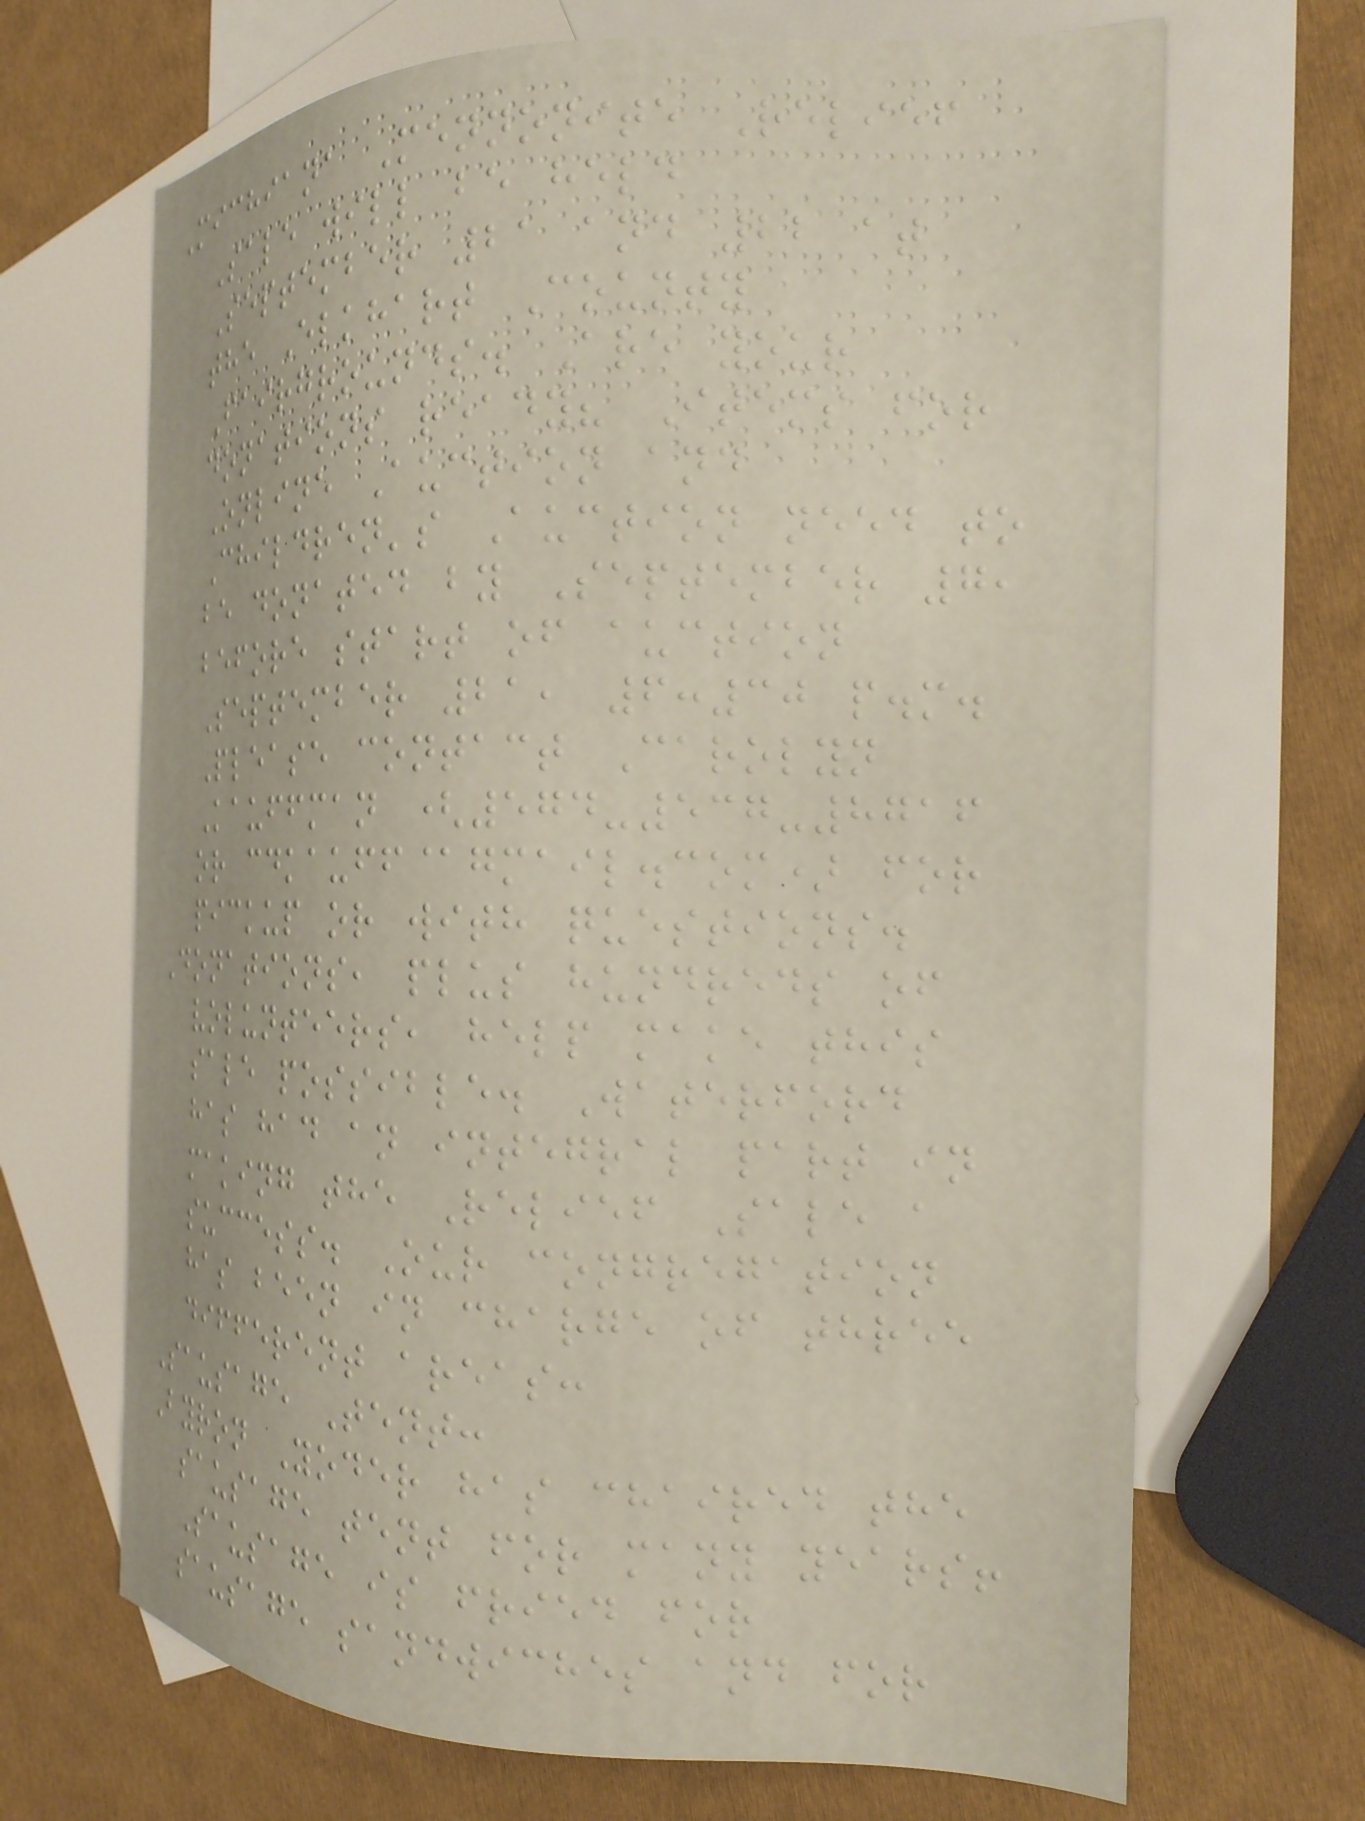Michiana Mennonite Relief
Sale will be held
September 21 and 22 at
the Elkhart County
Fairgrounds. Are your
donations ready? Items for
Online Auction and
Children's Auction need to
be donated by September 7,
before start of auction
September 21, 6:30 p.m.
Please contact Carolyn
Kauffman (574-537-8716
or cdkauff@gmail.com) for
pickup or with questions.
Donations, plus hundreds of
volunteers, help make this
sale possible. Waterford
has had an integral part in
making the Relief Sale a
success. Our congregation
has been in charge of three
different areas:
Sausage Tent:
Byron Yoder has chaired the
sausage tent for many years!
Sausage is fried for
sausage sandwiches and for
